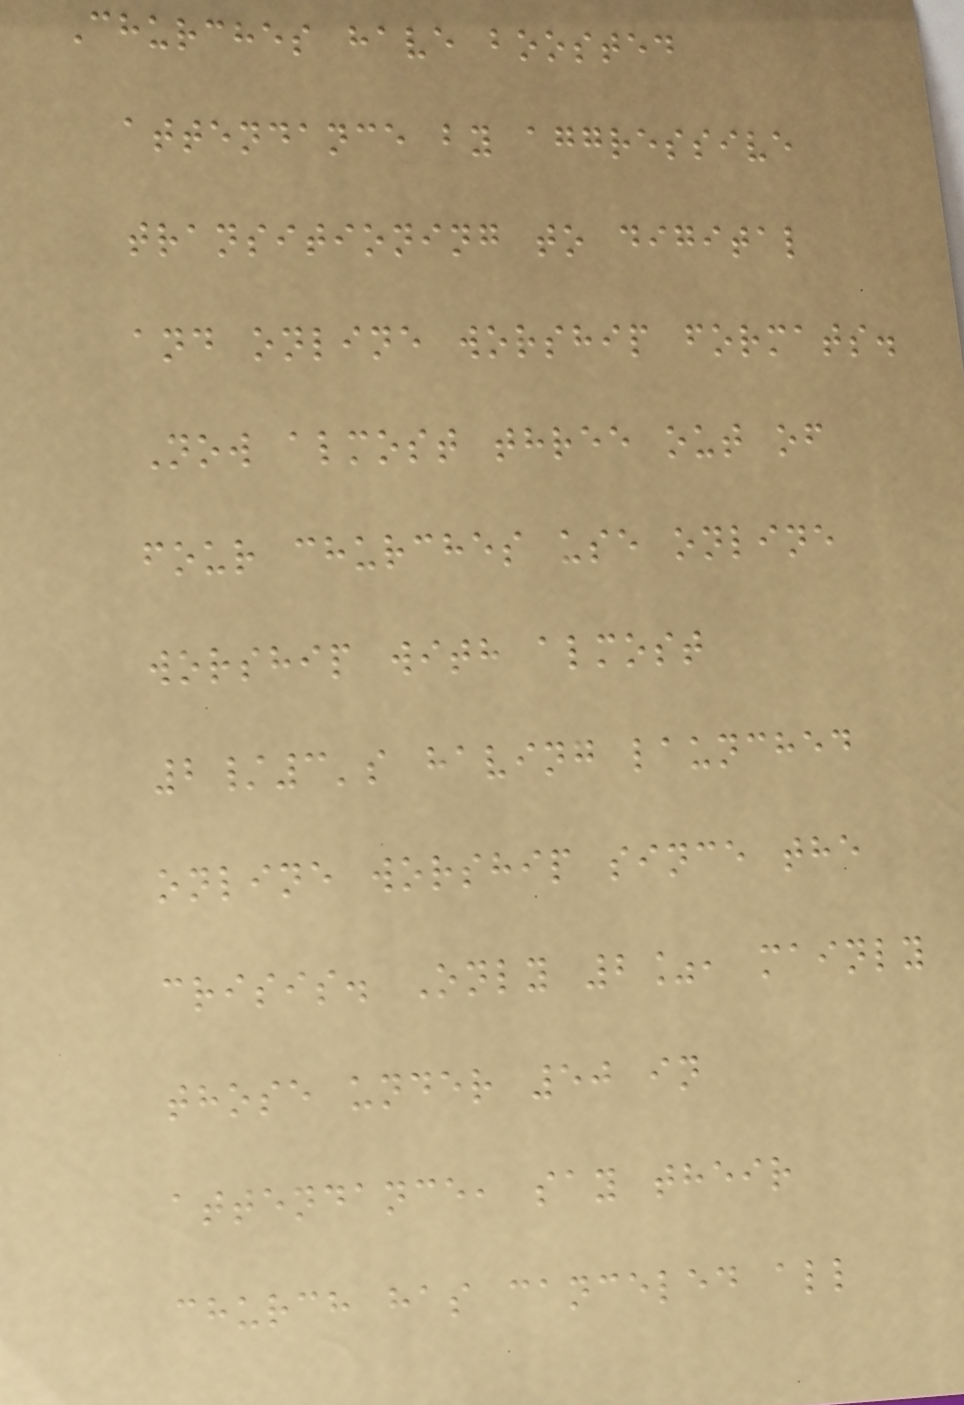Churches have boosted
attendance by aggressive
transitioning to digital
and online worship formats.
Now almost three out of
four churches use online
worship with almost
2/3's having launched
online worship since the
crisis. Only 2%, mainly
those under 50 in
attendance, say their
church has canceled all
